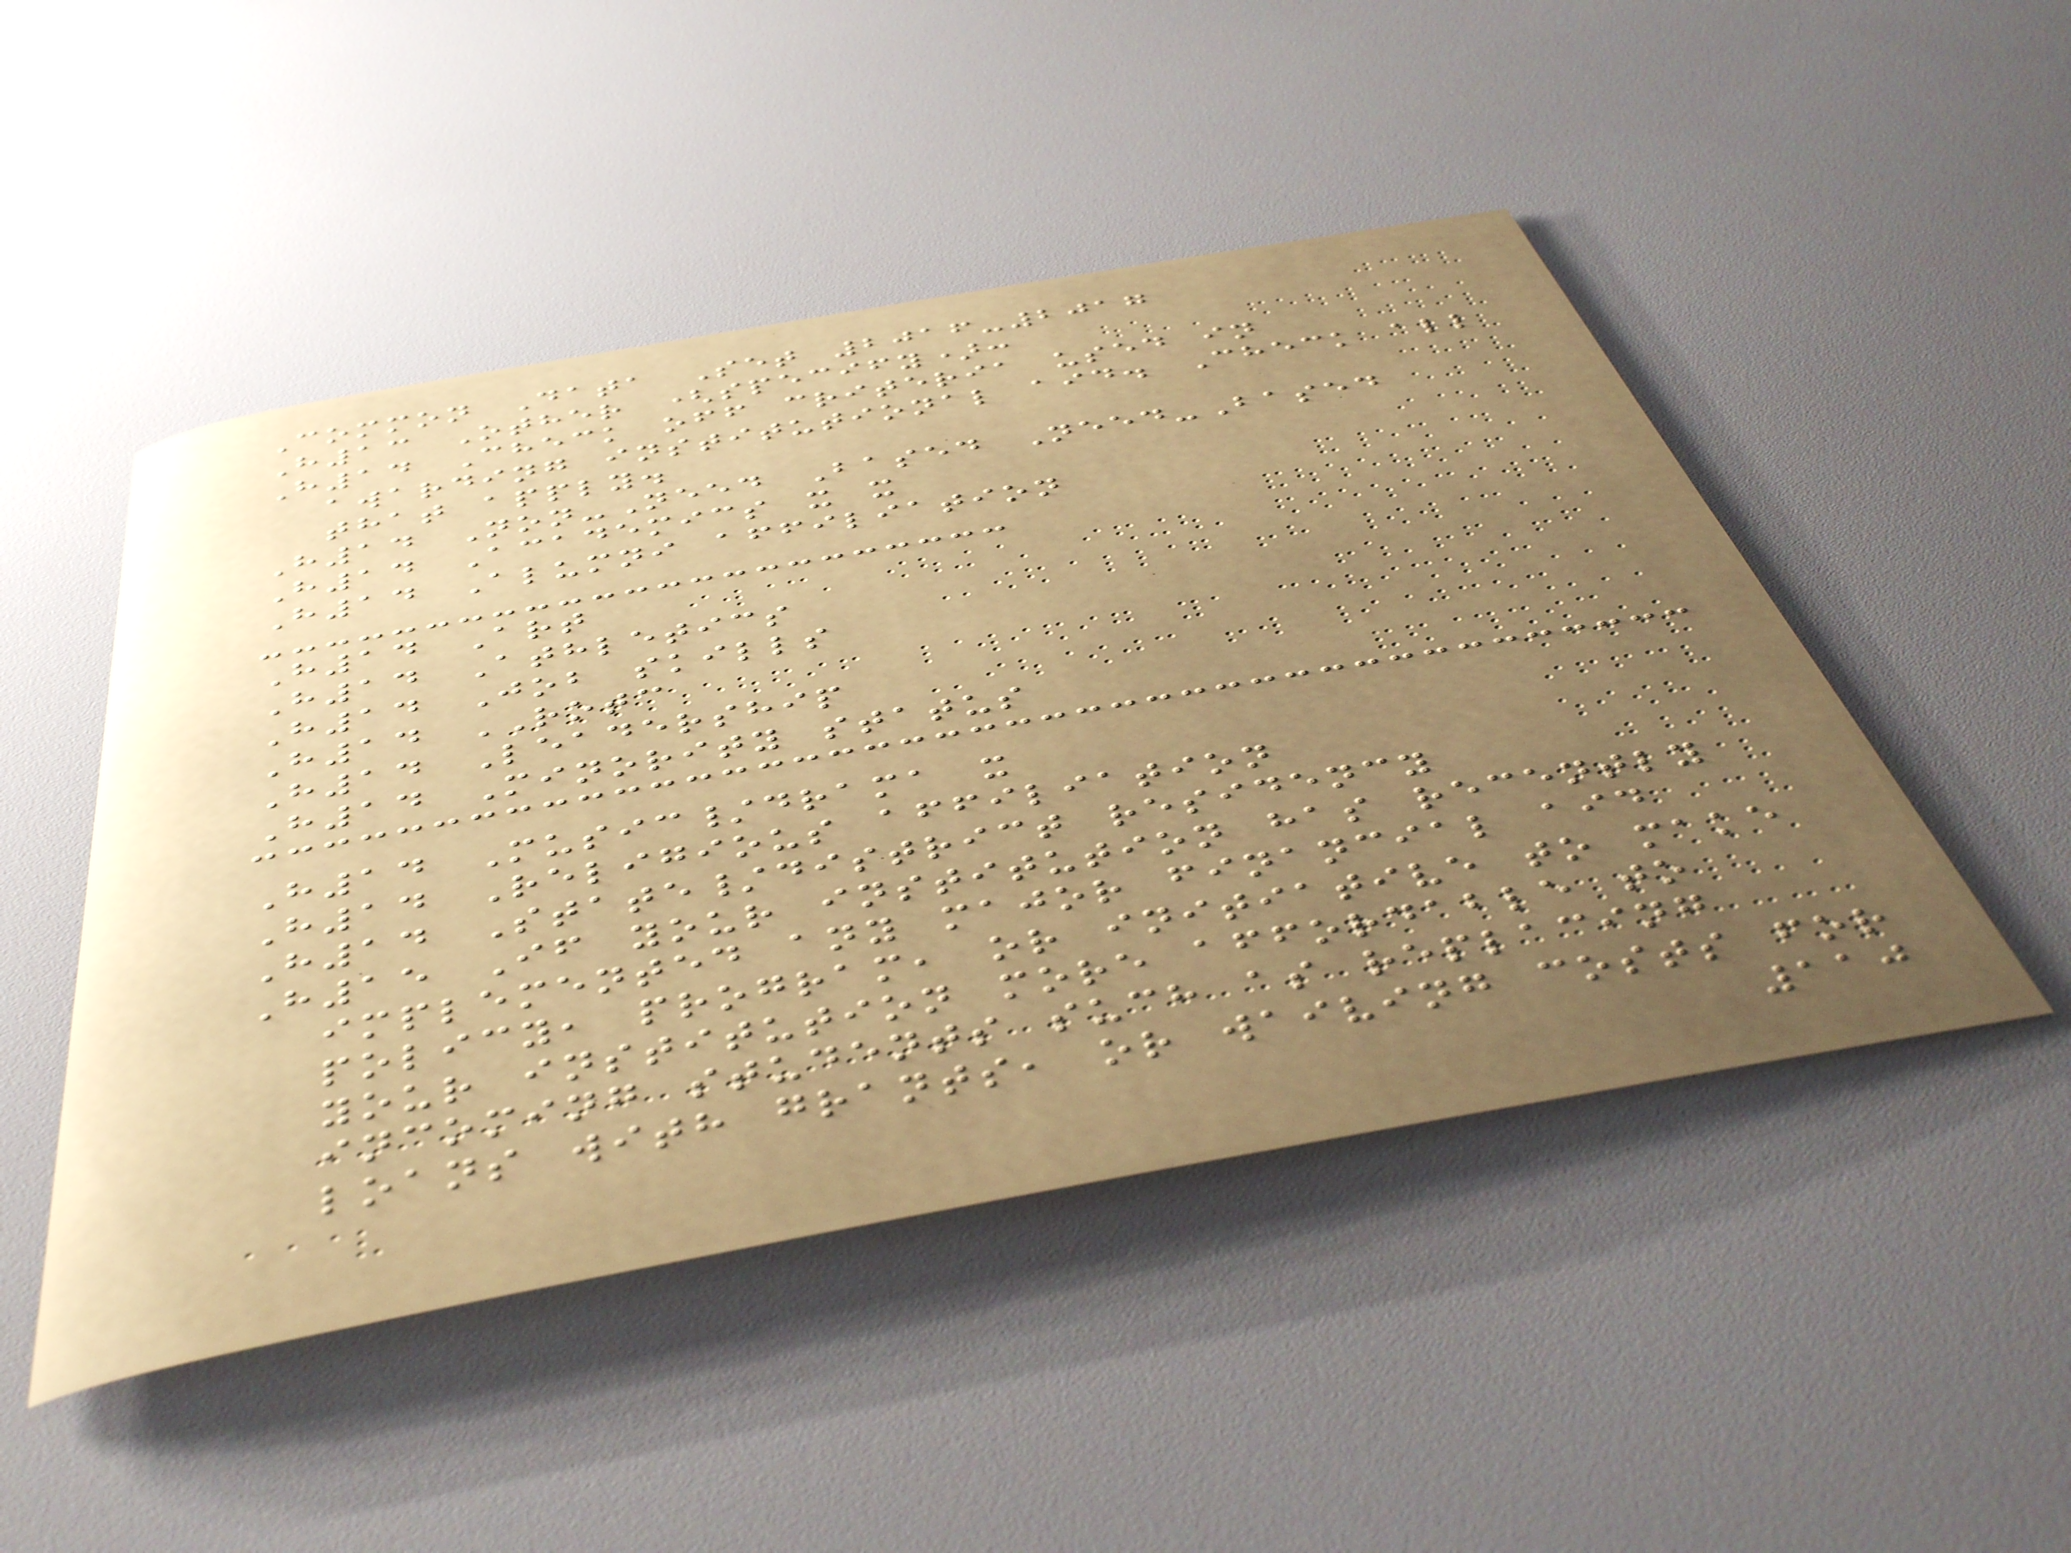Common Data Set 2016-2017
H13 Other (specify):
H14 Check off criteria used in
awarding institutional aid. Check all
that apply.
H14 Non-Need Based Need-Based
H14 Academics x x
H14 Alumni affiliation
H14 Art
H14 Athletics
H14 Job skills
H14 ROTC
H14 Leadership
H14 Minority status
H14 Music/drama x
H14 Religious affiliation
H14 State/district residency
H15 If your institution has recently
implemented any major financial aid
policy, program, or initiative to make
your institution more affordable to
incoming students such as replacing
loans with grants, or waiving costs for
110
